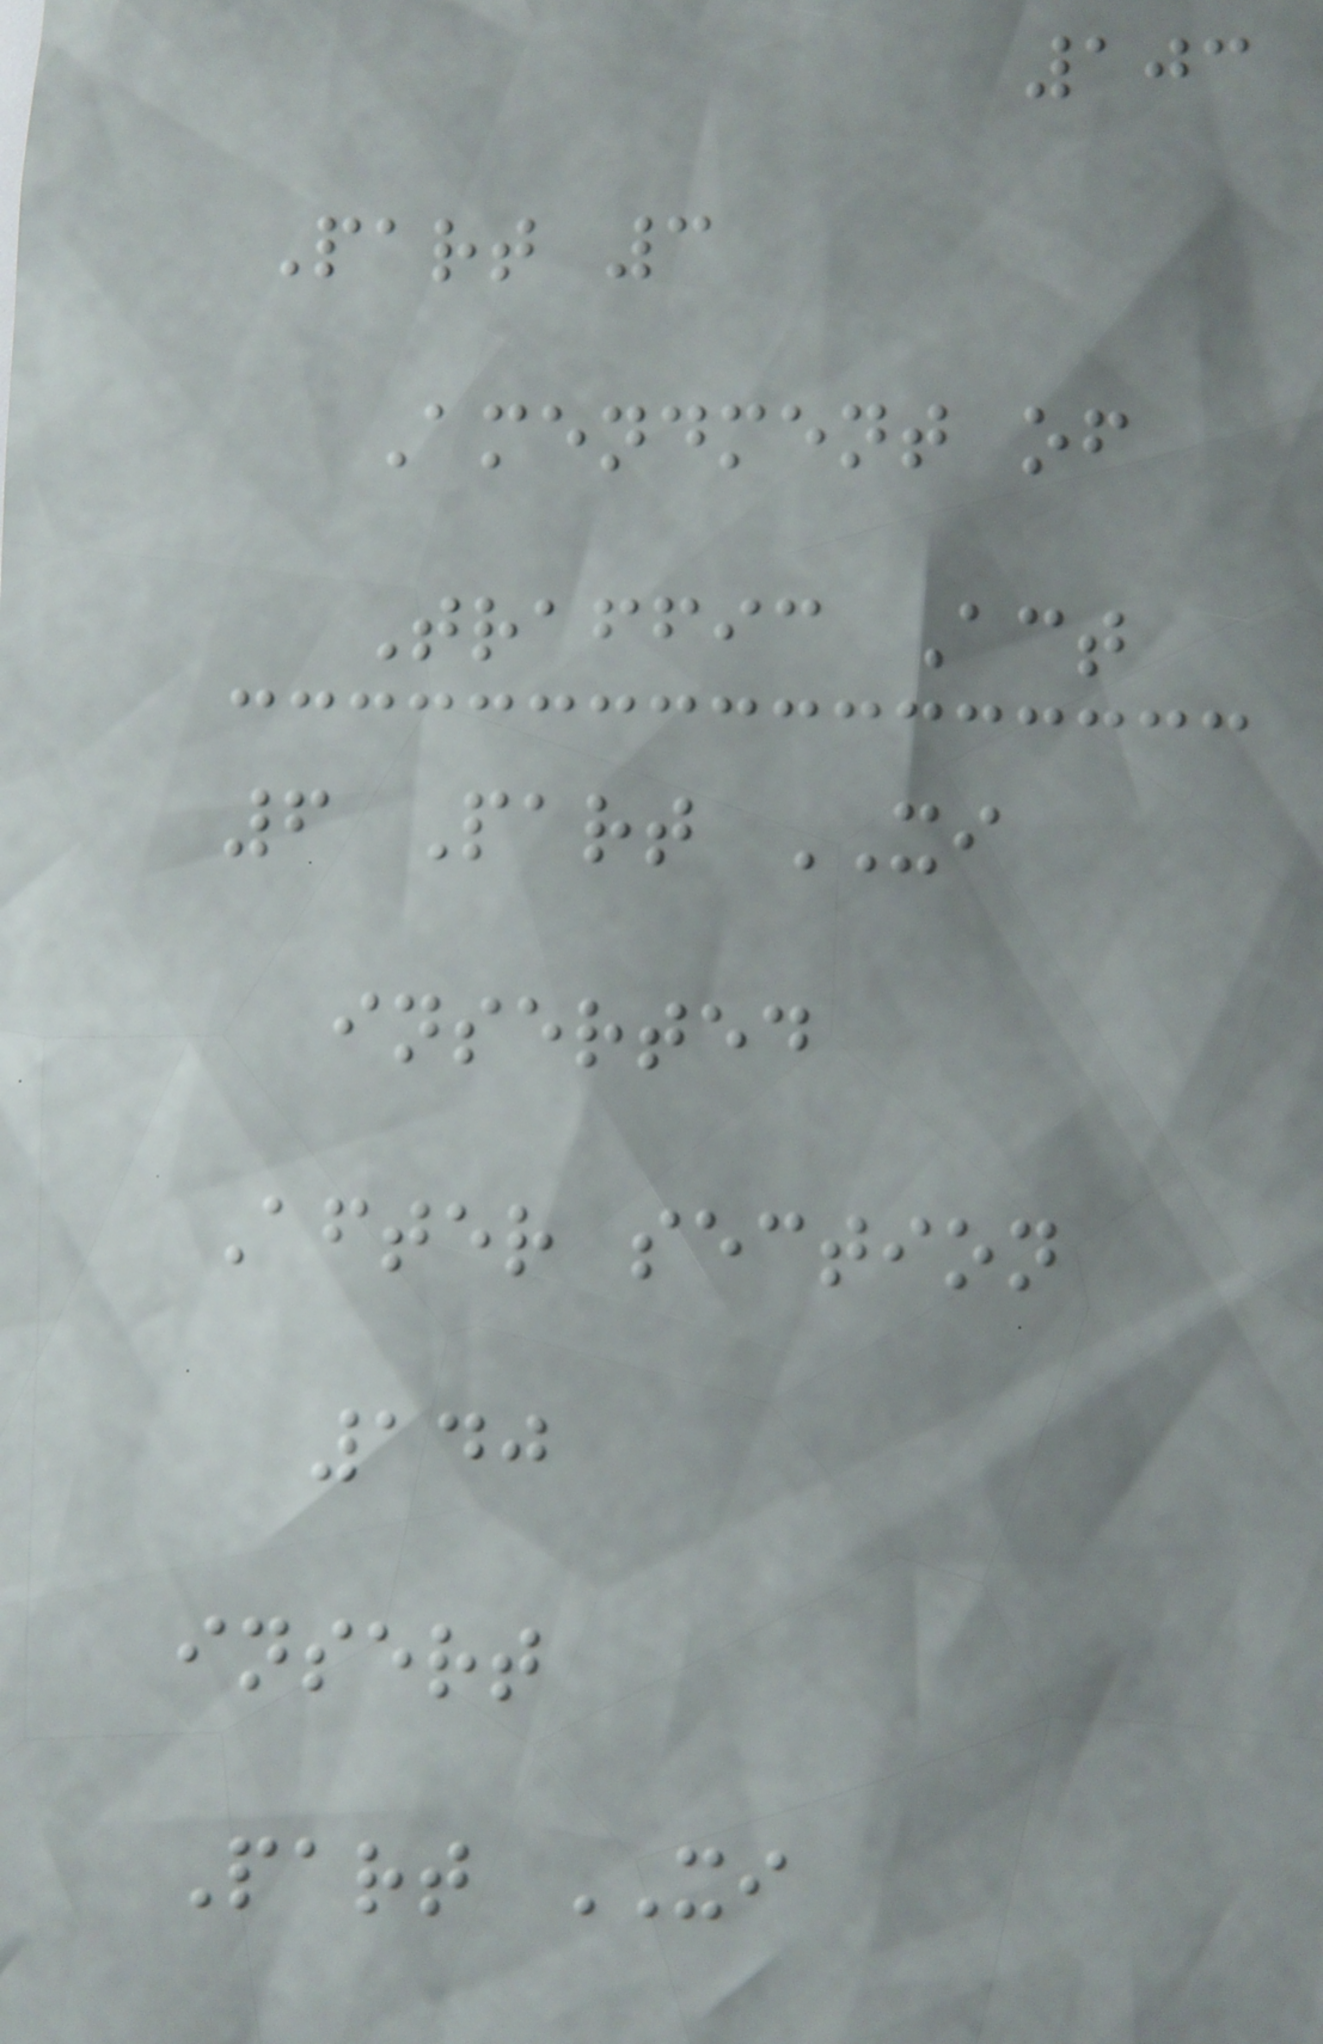103
Part 3
Amendment of
Traffic Act
6 Part XI
inserted
After section
140
insert
Part XI
